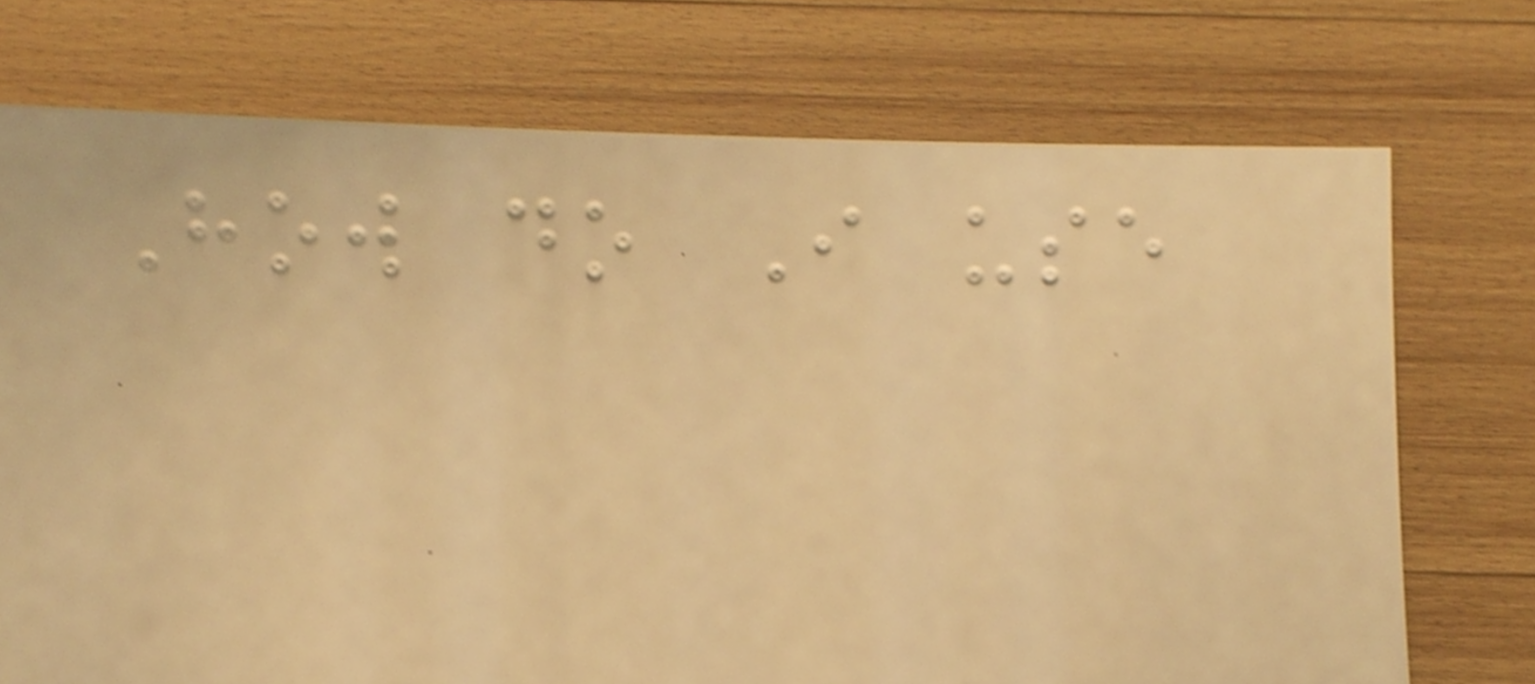How do I use
